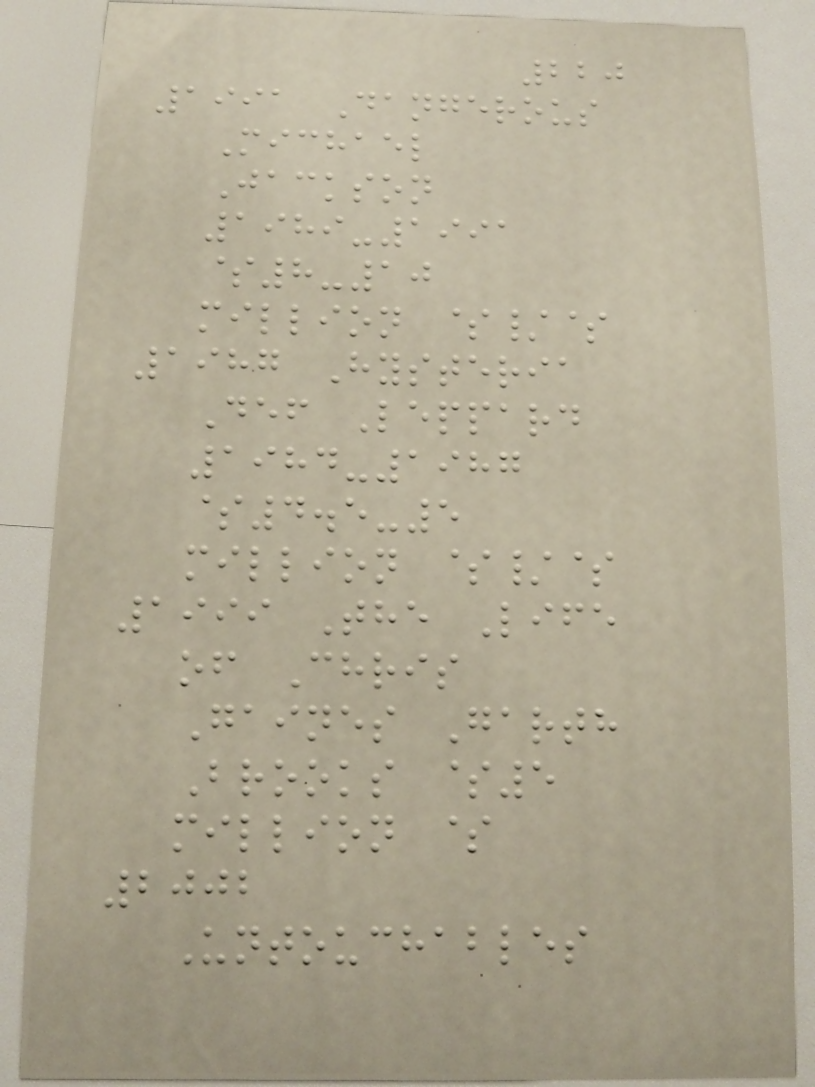220
1991 Dangerous
Michael
Jackson
1989-1991
$8-10
million $/$
1987 Hysteria
Def Leppard
1984-1987
$4.5-5
million $/$
1999 The Life
of Chris
Gaines Garth
Brooks $5
million $
2002
Untouchables
